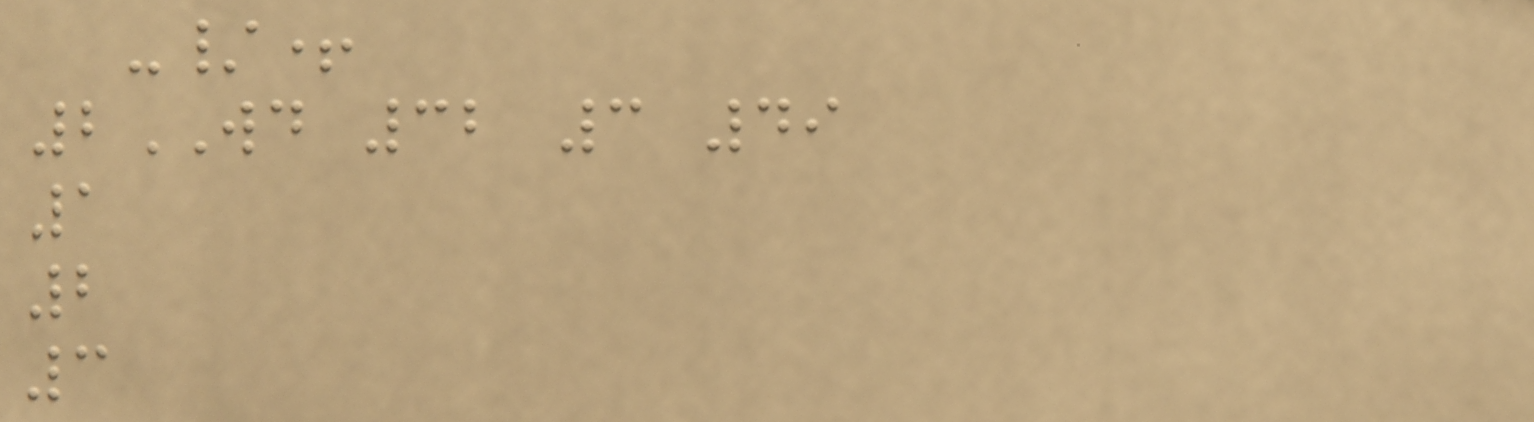-/+
2WD 32 3 49
1
2
3
